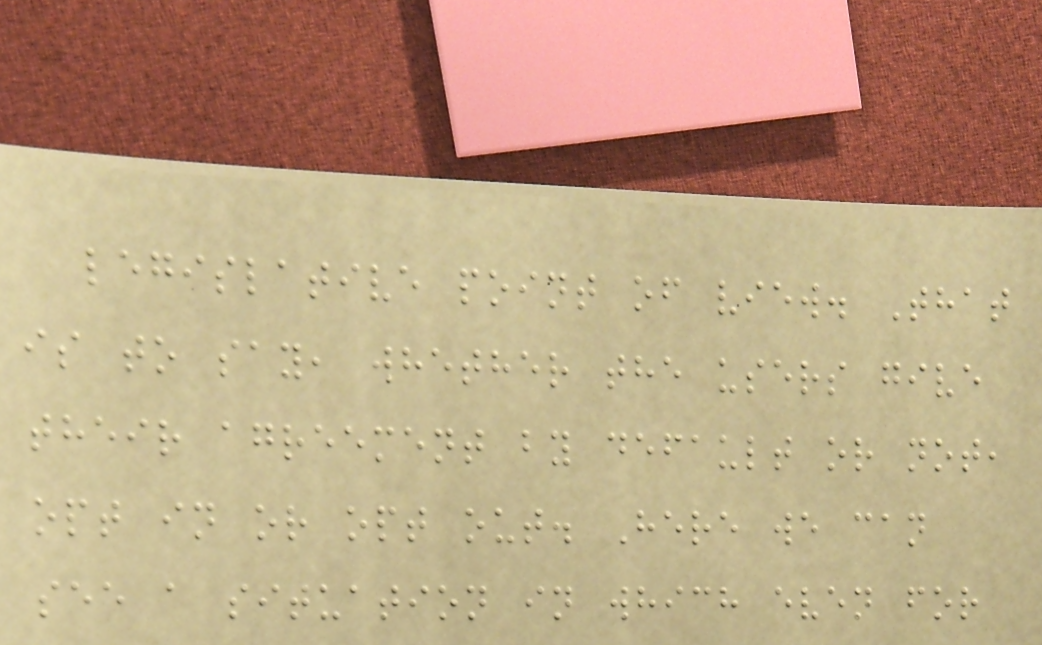legislative point of view. That
is to say, whether the users give
their agreement by default or not,
opt in or opt out. Here we can
see a situation in which even for
